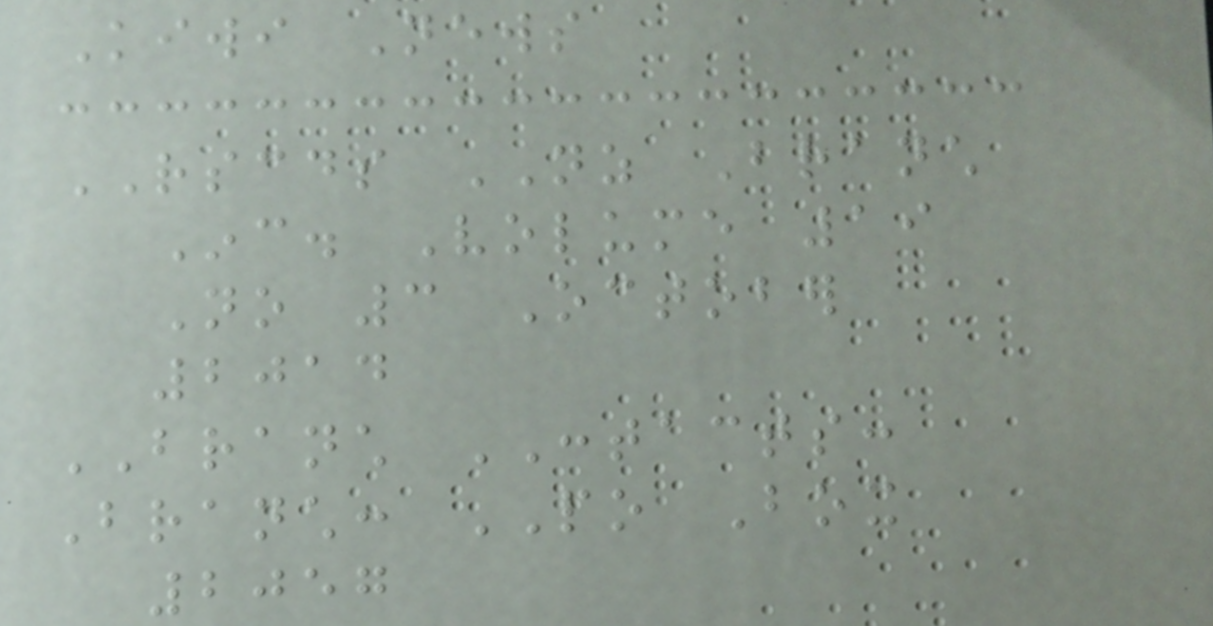Kiwi News
RSCDS NZ Branch
Inc. Volume 19
No 3 October
2014
BRANCH CONTACTS:
Branch: PO Box
2057
